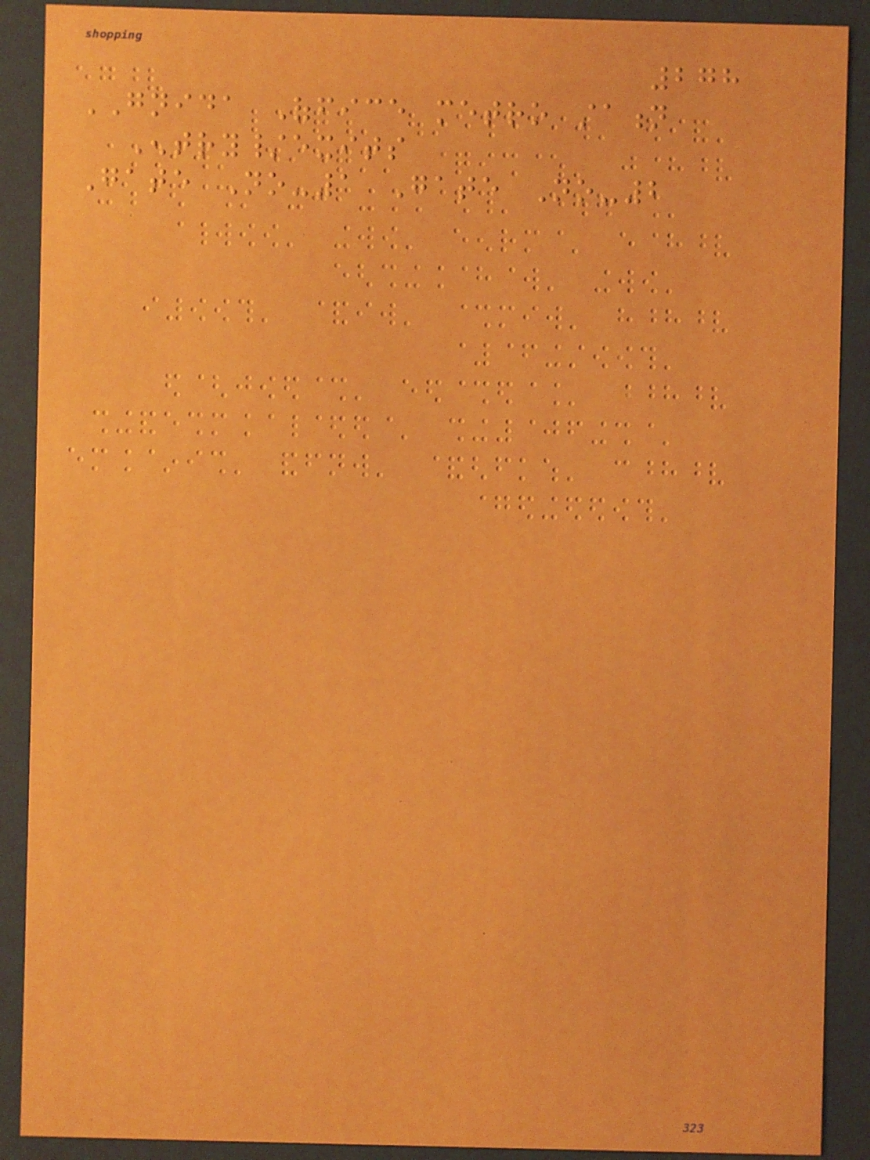278
GNIDA Office metro station
Entry/exits
Gate No-1 Gate No-2
